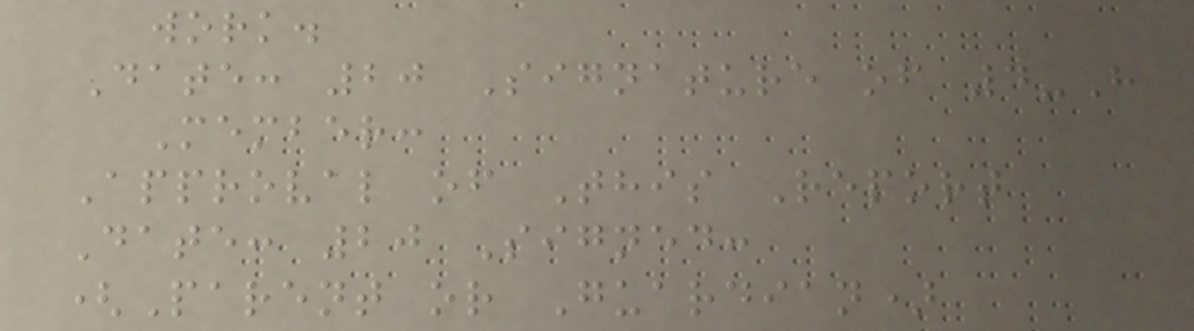work.
Date: 20 Signature of 4-H
Member:
Approval of This Report
Date: 20 Signed:
(Parent or Guardian)
